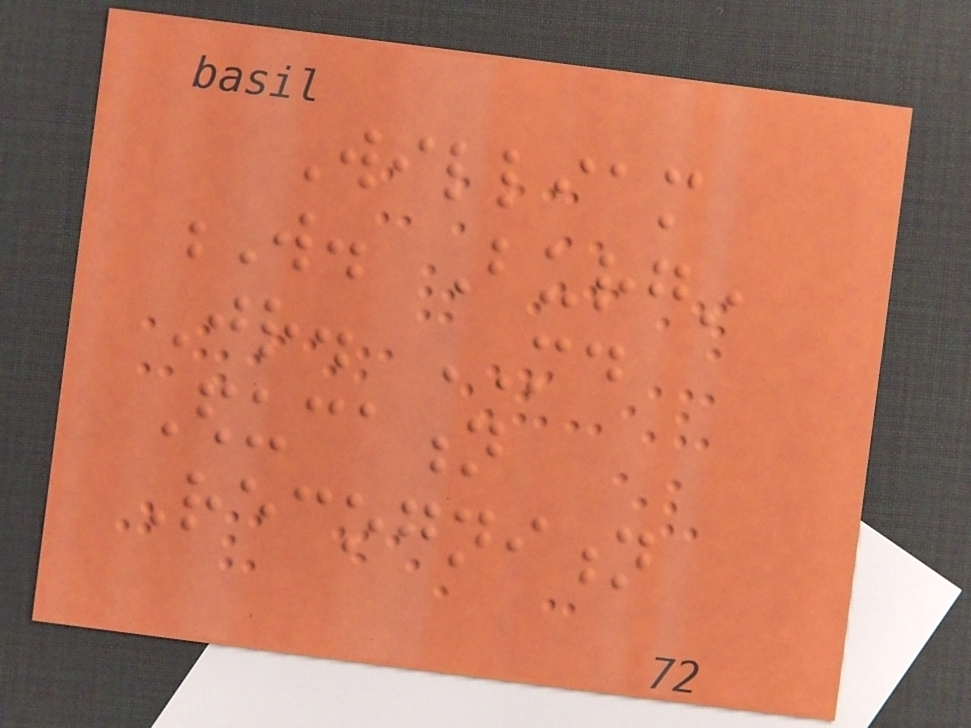William
W. Burgin
Jr. MD
Education
Recognition
